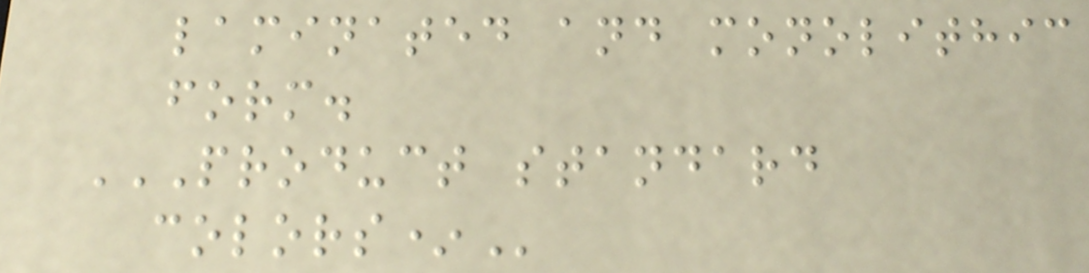laminated and monolithic
form.
PRODUCT STANDARD
COLORS*
